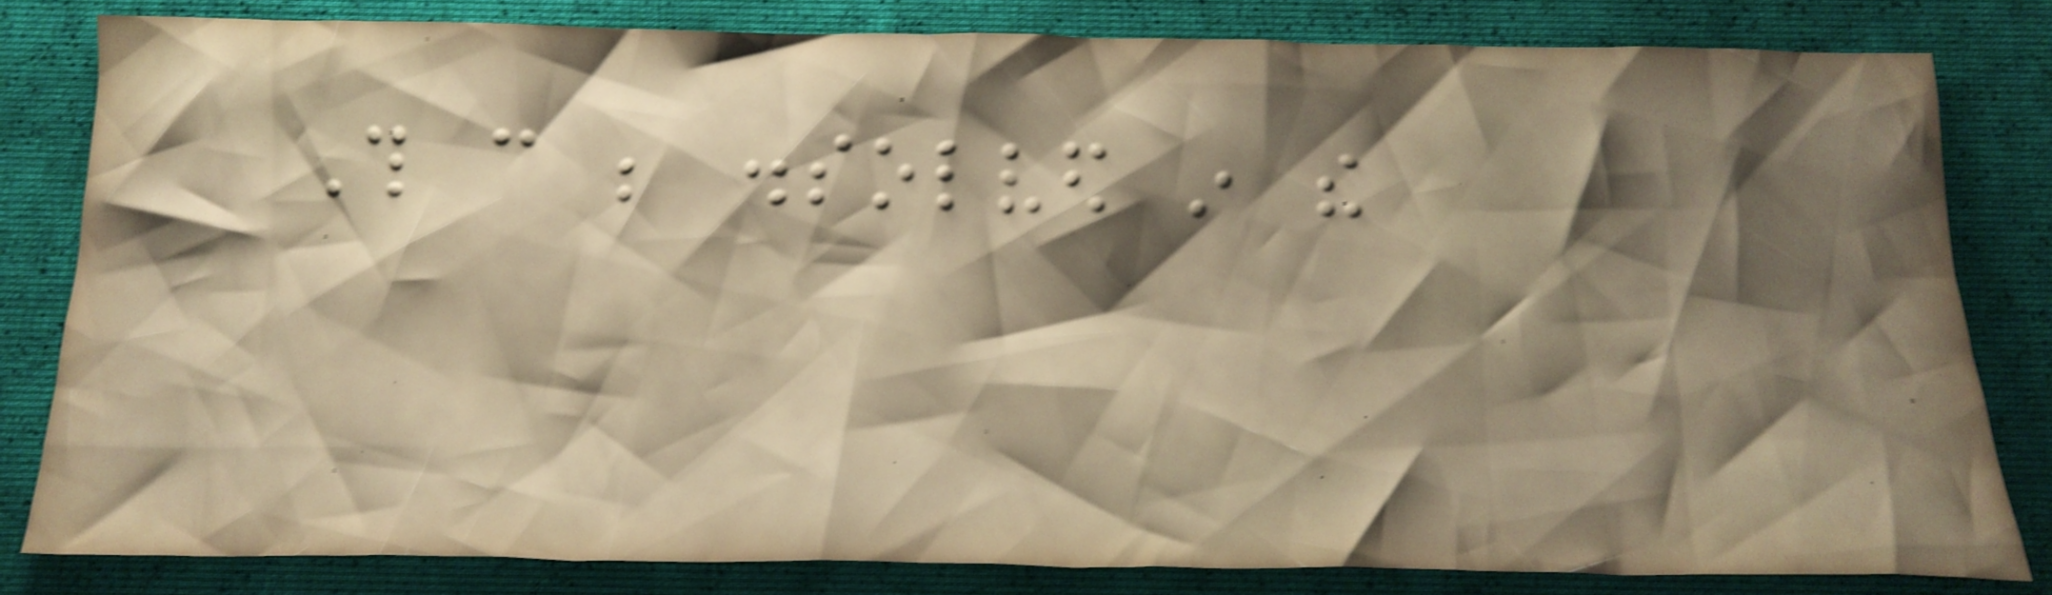This can be dissolved in the
